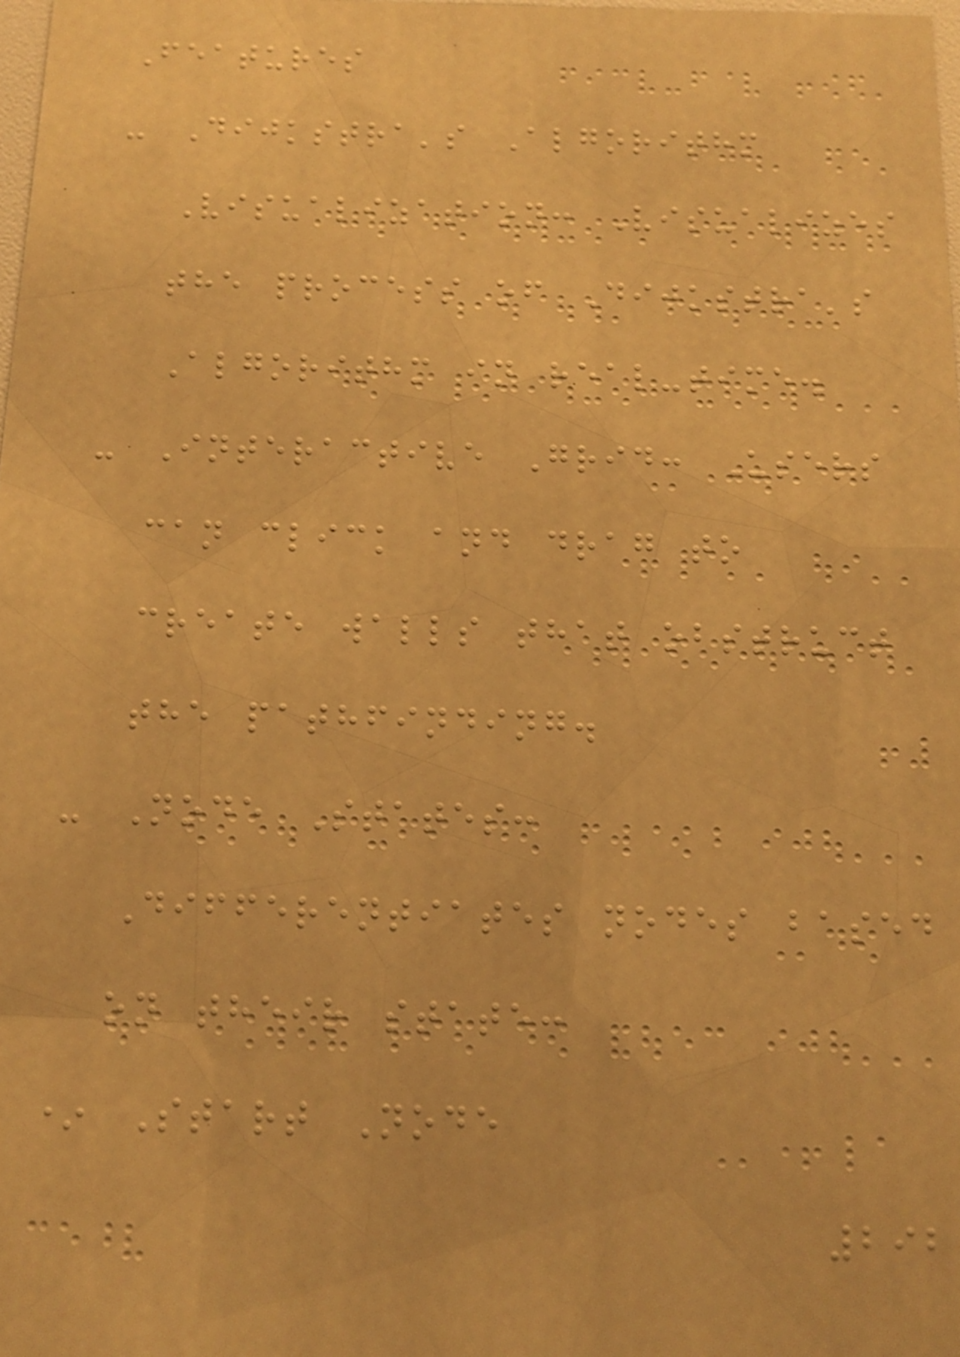Features
- Dijkstra's Algorithm
Visualization: Visualizes
the process of Dijkstra's
Algorithm in real-time.
- Interactive Grid: Users
can click and drag to
create walls that obstruct
the pathfinding.
- Node States:
Differentiates nodes based
on their state:
* Start Node
292
